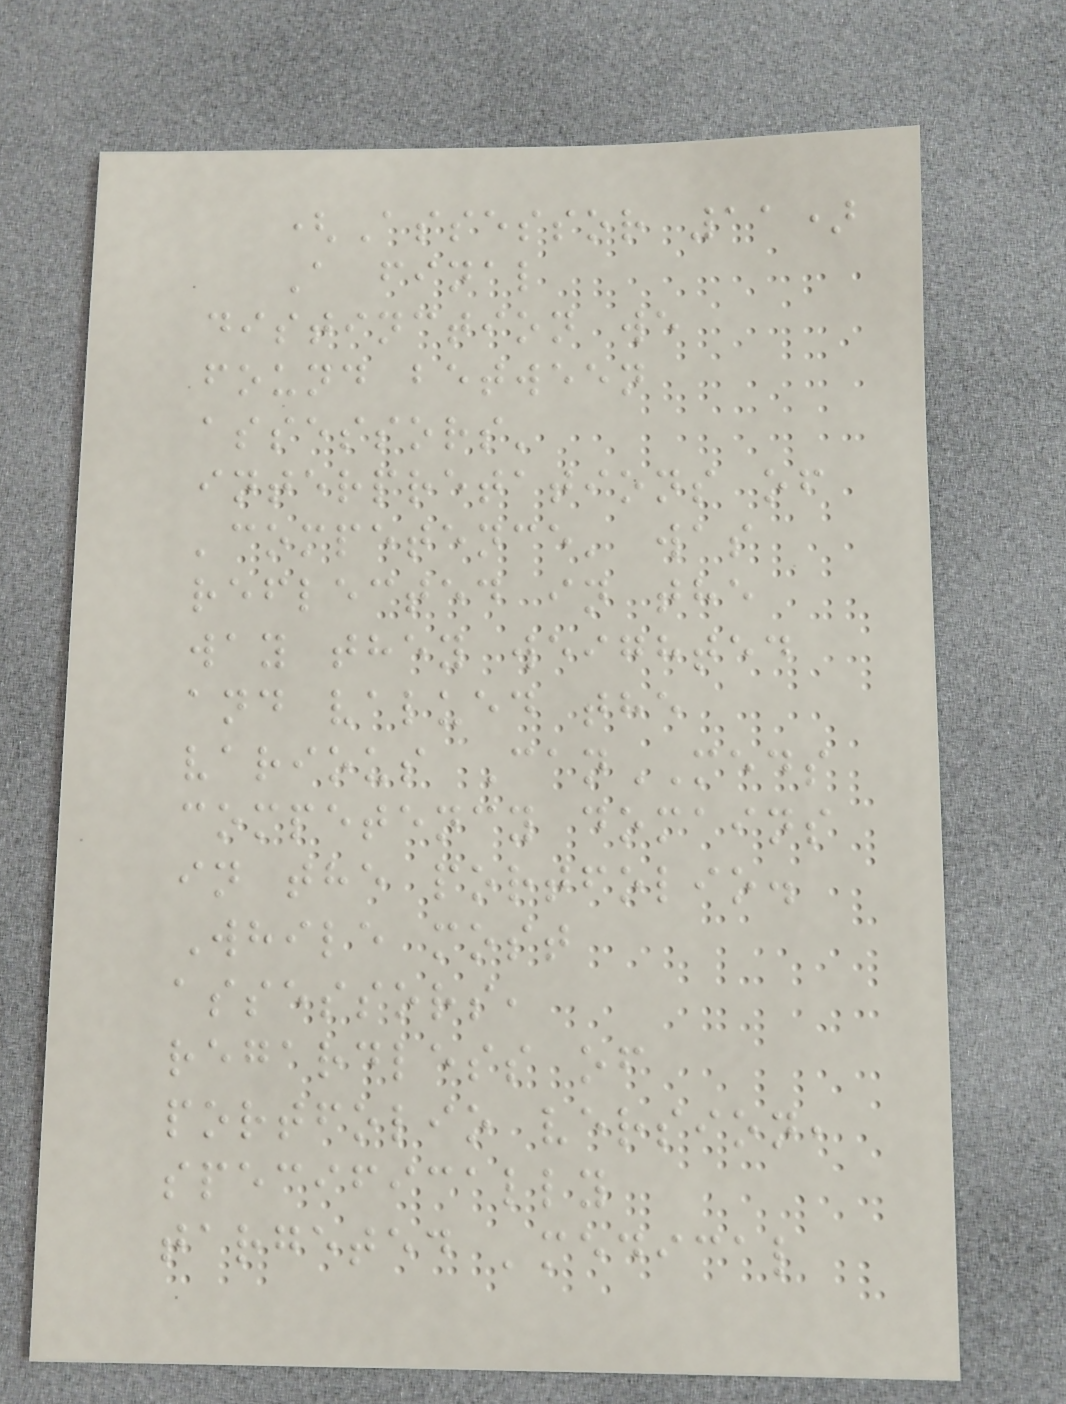(Assessor 11)
A final
distinction we
found between
assessors'
interpretations of
'competence' was
reflected in the
way they weighted
and valued the
various CanMEDS
competency domains
in the portfolio.
While most
assessors,
regardless of
portfolio version,
specifically
targeted 'medical
